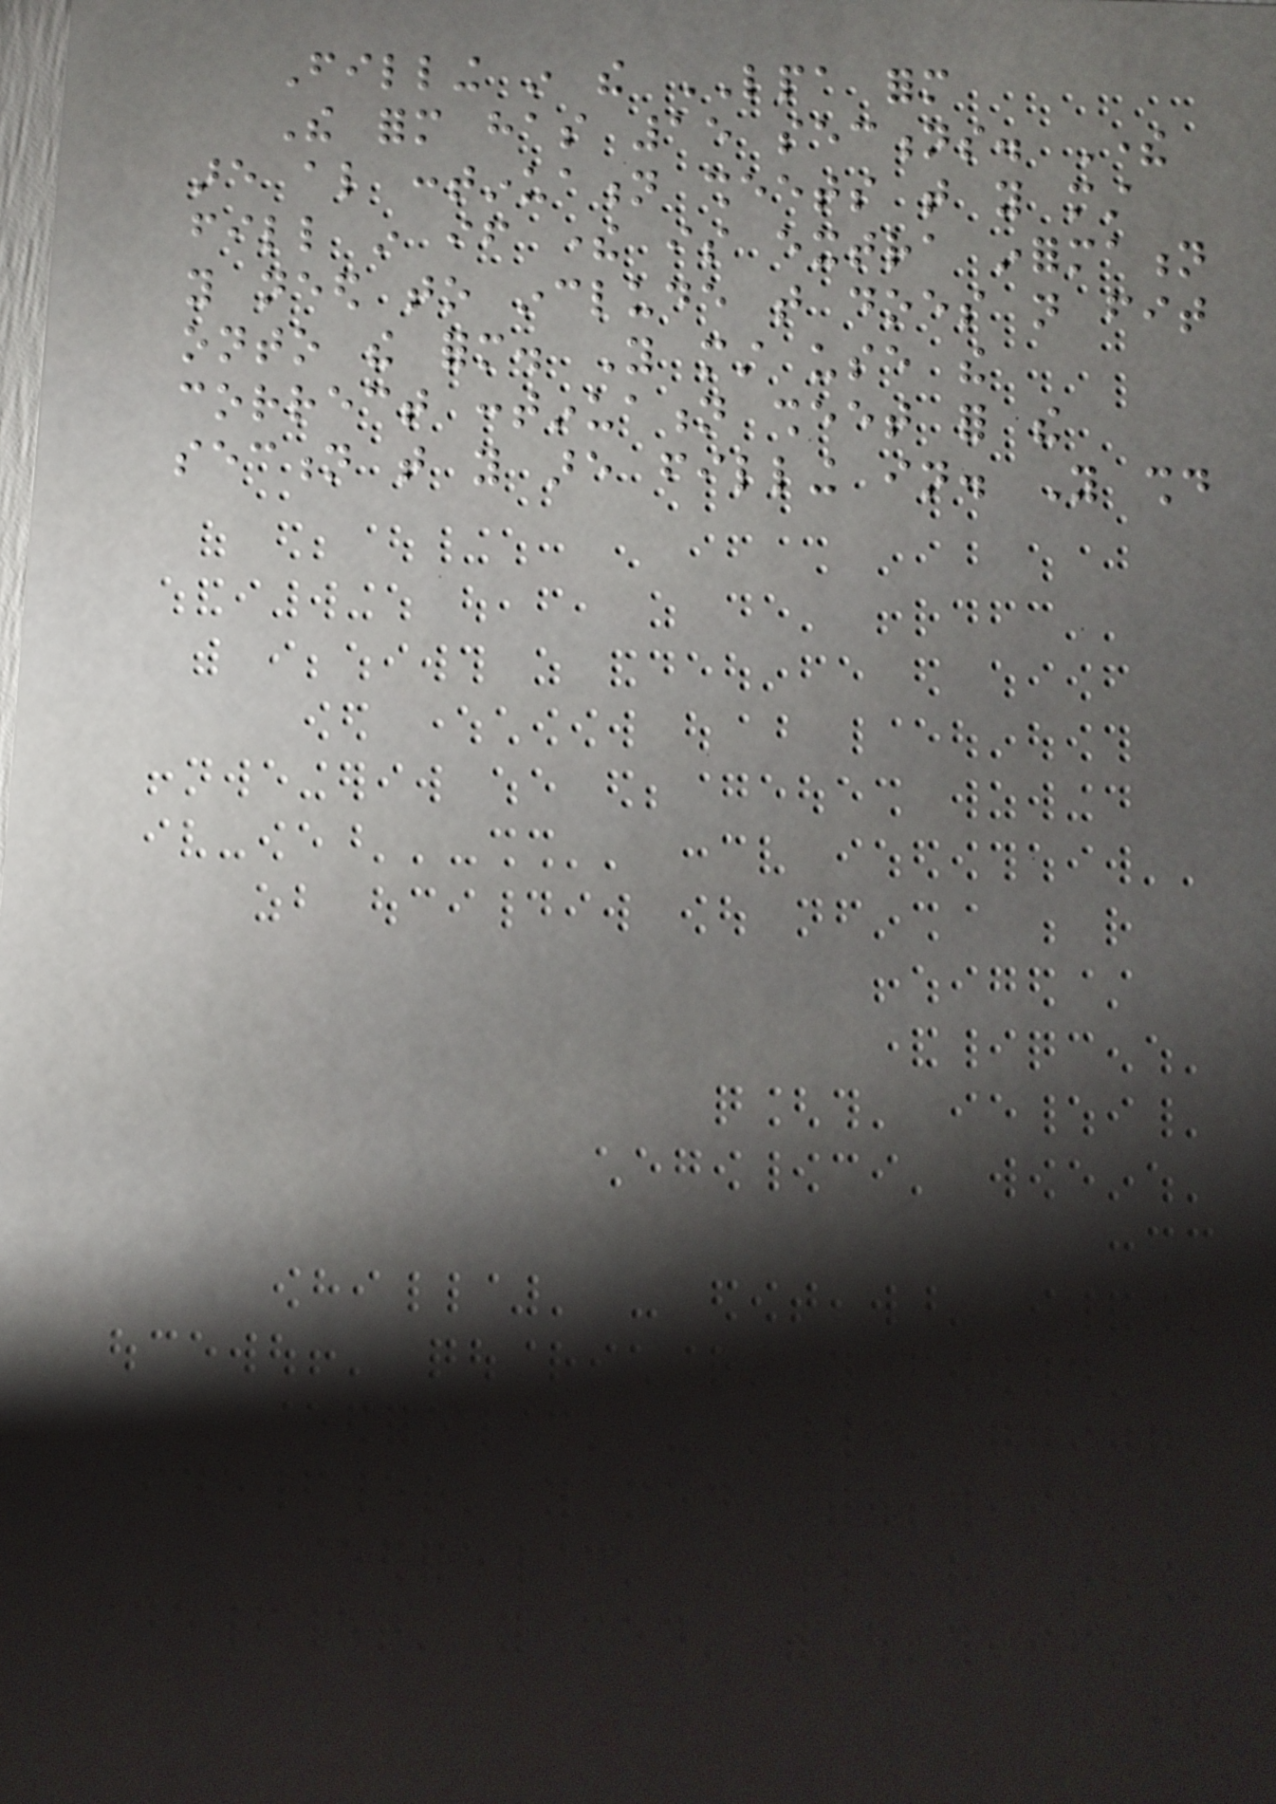Filling in the LPA form
The form has 15 sections. There
are also continuation sheets that you must
fill in if there is extra information
you need to include that does not fit
onto the form. You must use the
correct continuation sheet for the
section that you are filling in. You should
